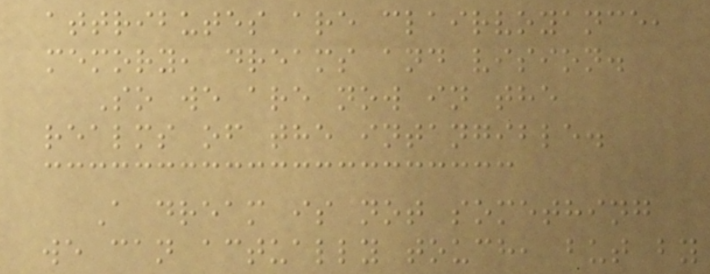attributes are clairvoyance,
memory, dreams and vision.
So we are now in the
realms of the intangible.
A dream is not something
we can actually touch, but by
